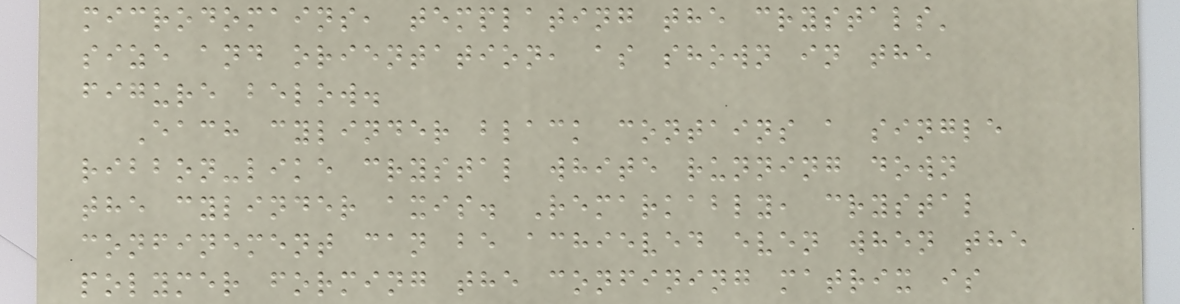microdomains, templating the crystals'
size and orientation, as shown in the
figure below.
Each cylinder black contains a single
ribbon-like crystal white running down
the cylinder axis. Remarkably, crystal
confinement can be achieved even when the
polymer forming the confining matrix is
